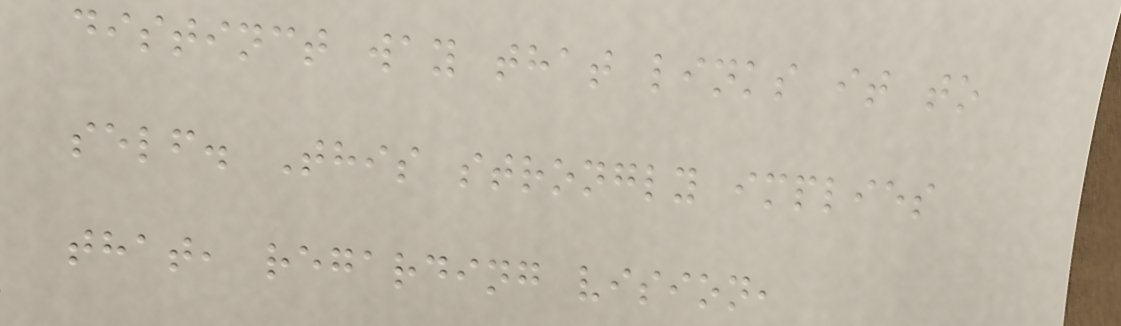distinct way that links it to
self. This strongly implies
that, regarding vision,
